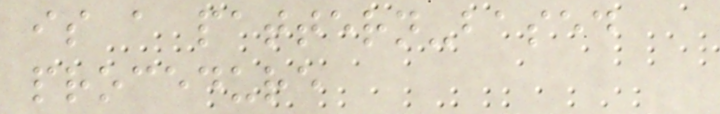is a pattern-based
procedure
